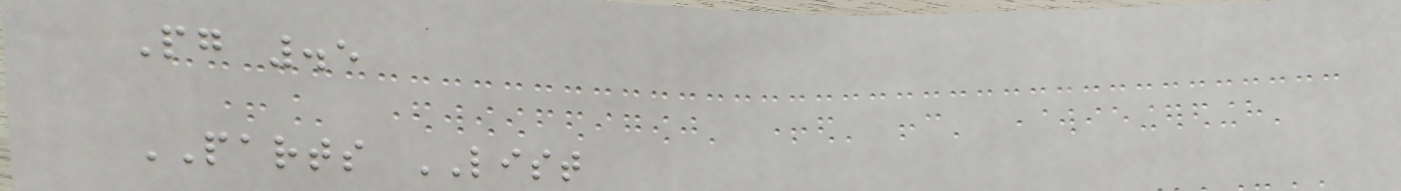Pg .5
PARTS LIST
